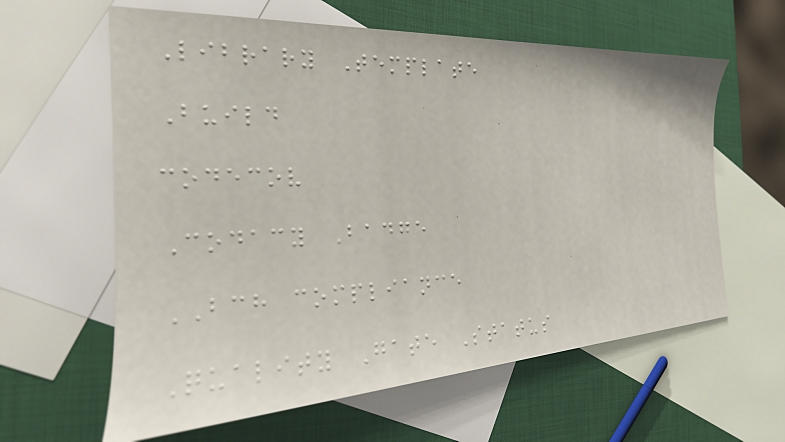Library Template
Build
codecov
Codacy Badge
BCH compliance
Quality Gate Status
